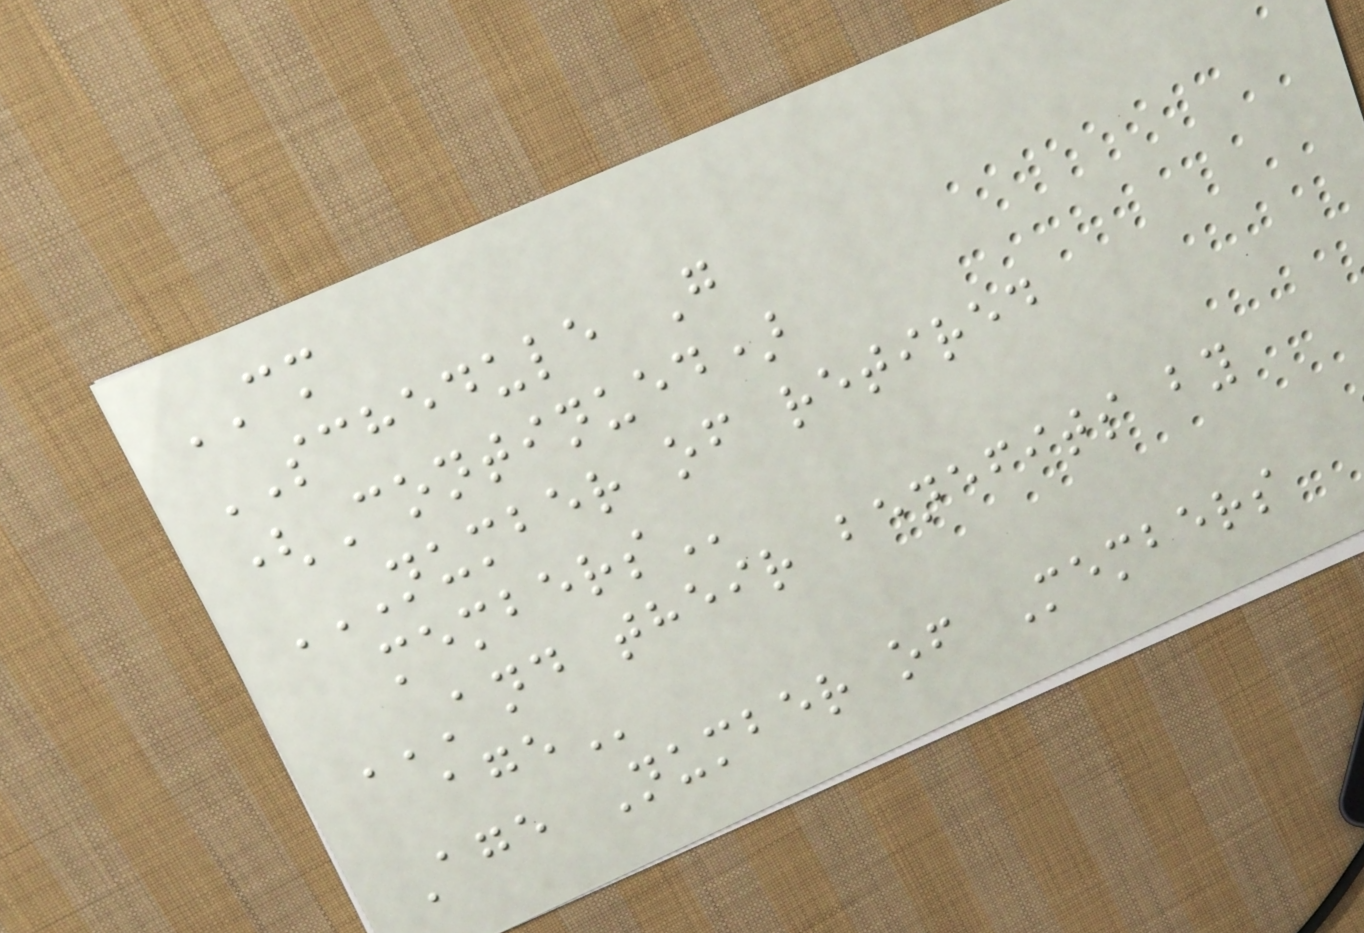CM
SCHEDULE G
(Continued)
NUMBER OF RETIRED
MEMBERS
AND THEIR BENEFITS BY
AGE
Age Number of Members
